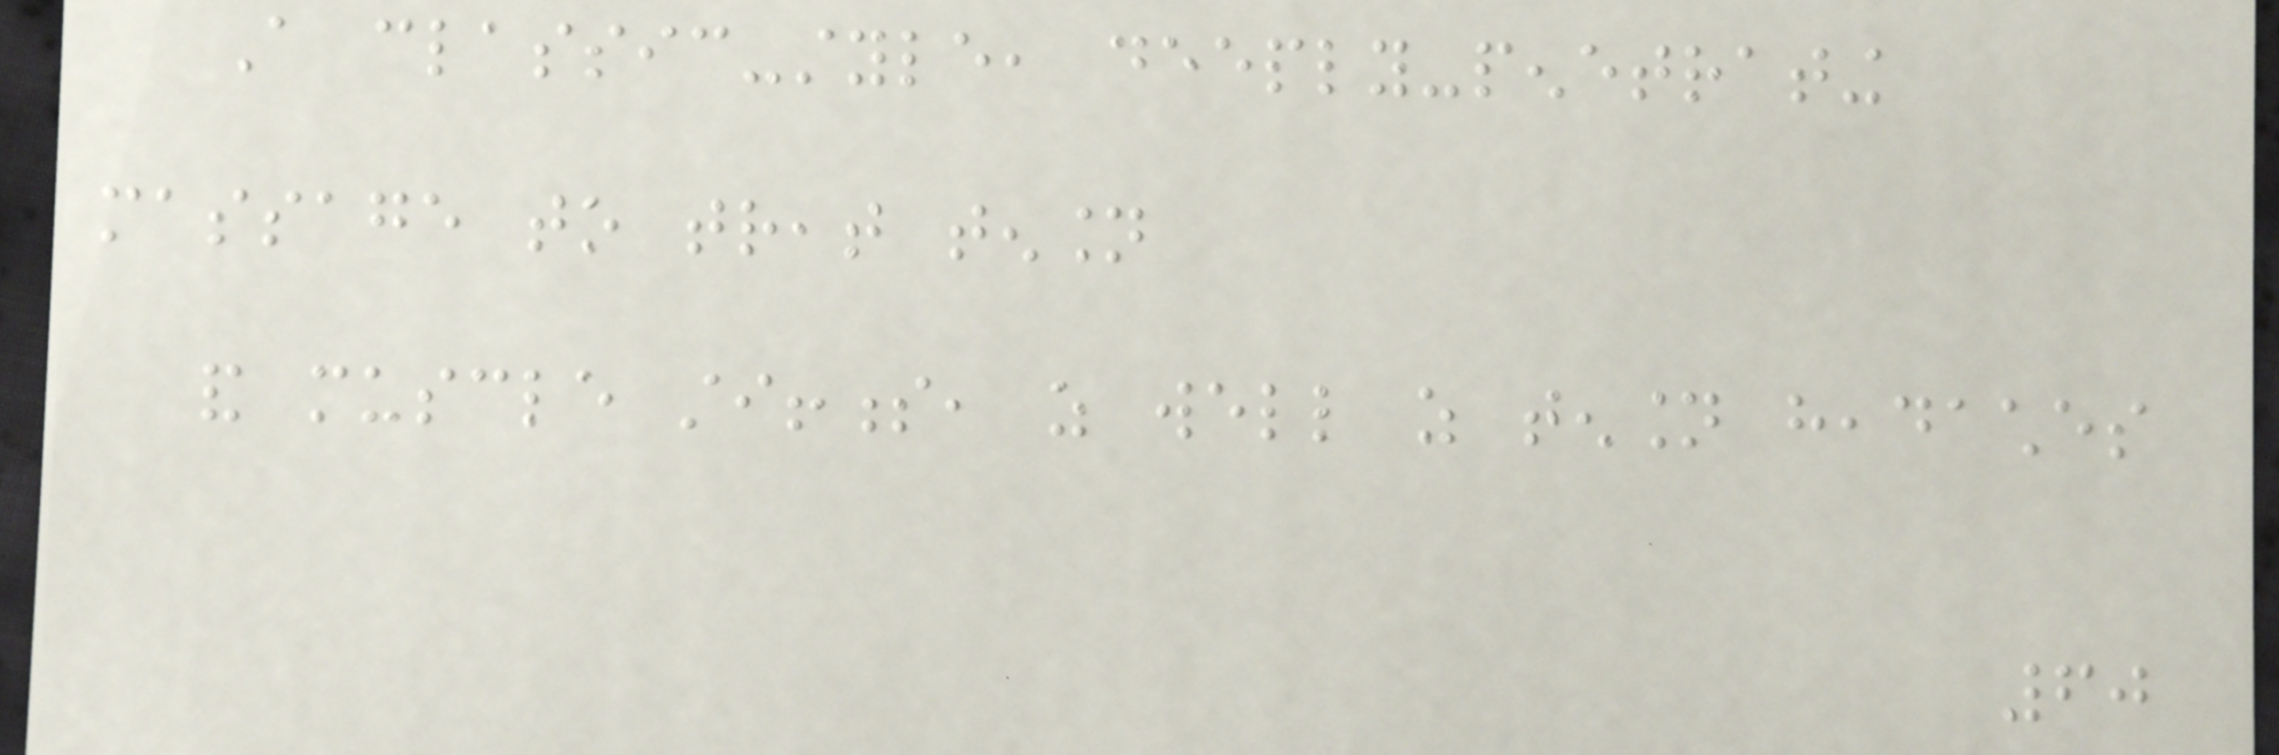A classic-style, deeply-penetrating
massage to treat tension
and muscle stiffness, as well as tension headaches
60
